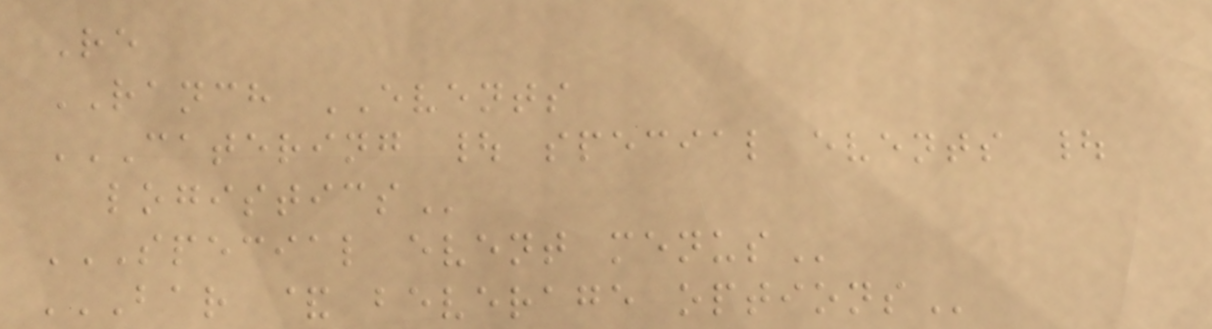Re
RANCH EVENTS
CATERING | SPECIAL EVENTS |
LOGISTICS
SPECIAL EVENT MENUS
BAR & BEVERAGE OPTIONS
